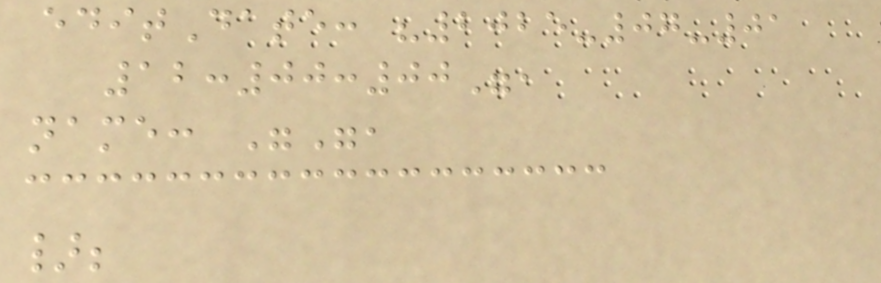editDate: "2025-07-01
12:00:00",
name: "",
};
